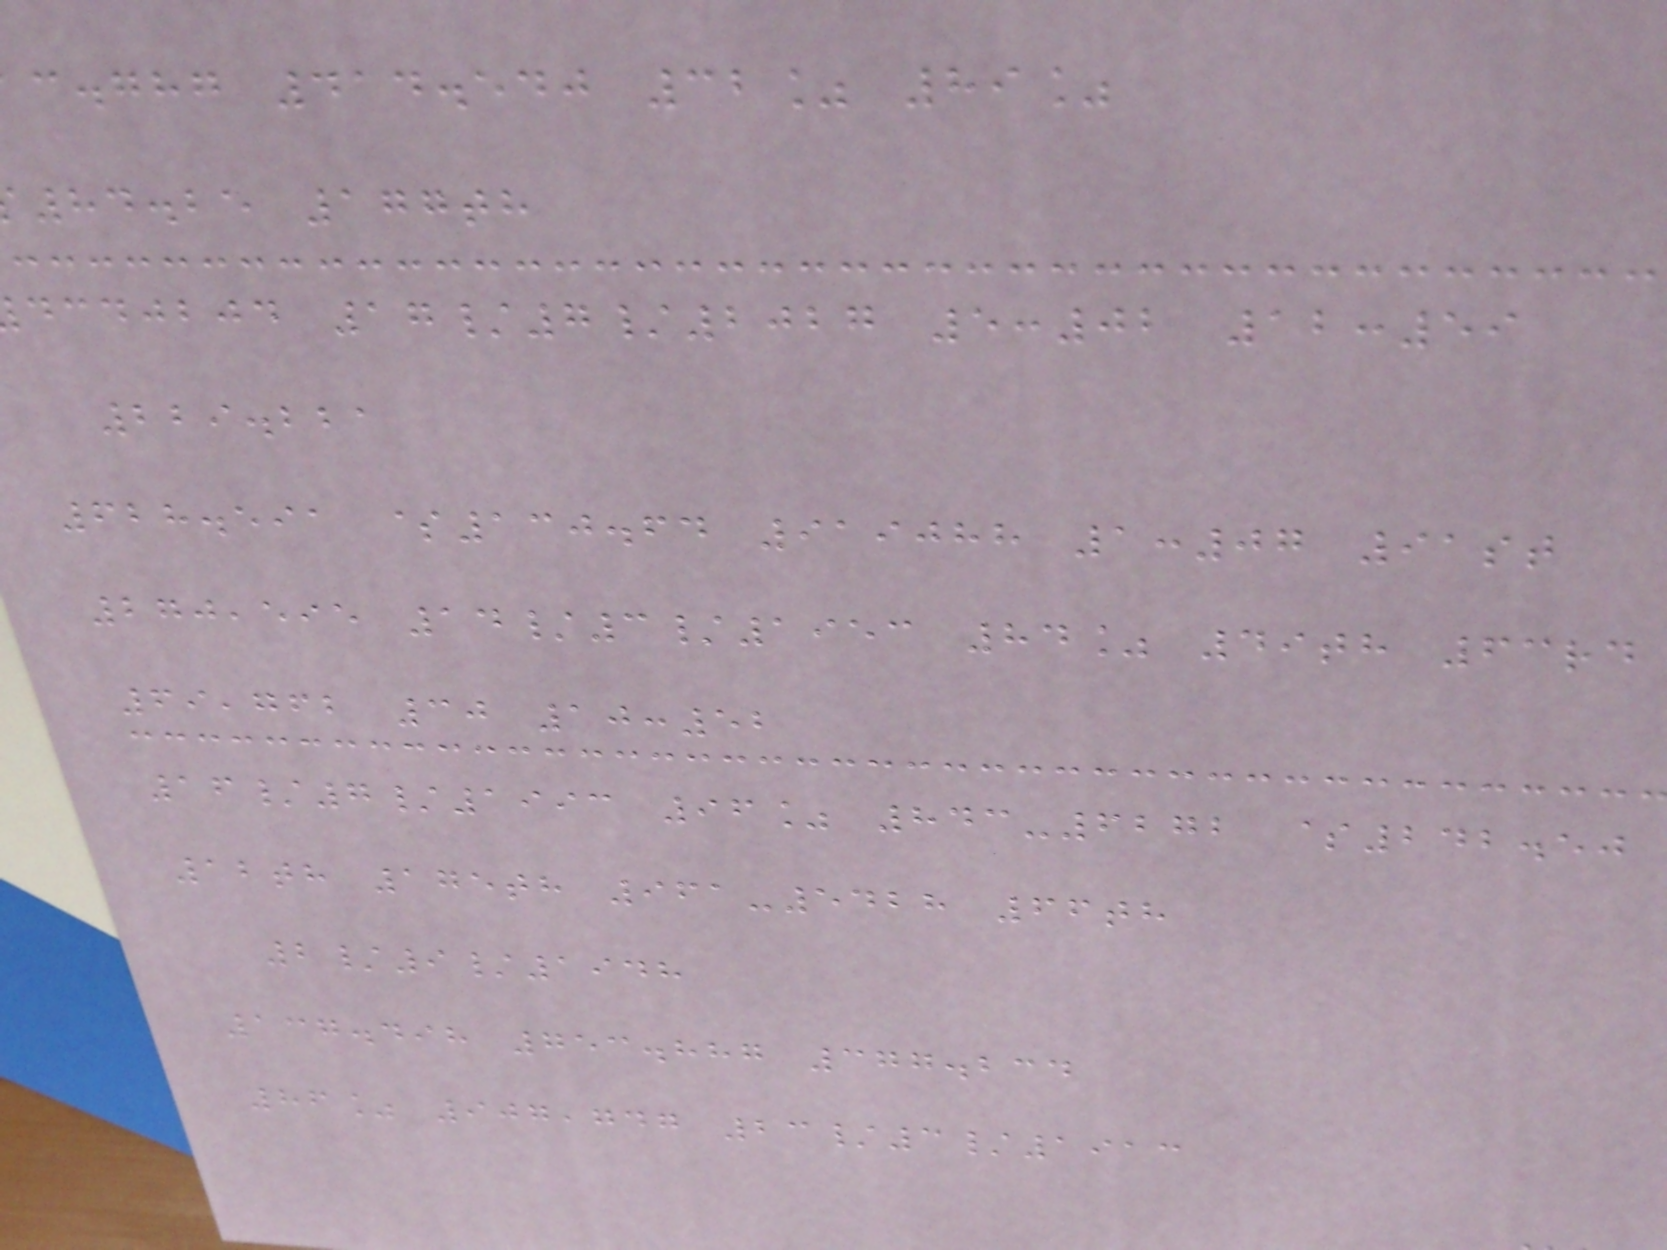c.ghg 414.540 32% 89%
84.25 177th
dcdjbjd 17/7/2027 5:02 12:59
229.221
628.591 $130.64 919088 1:07 91st
270,595 14/3/1953 84% 49th 63rd
69,762 30 10:52
16/7/1993 96% 843-6272 $242.50
12th 175th 961-5428 66th
2/9/1948
137.498 753.887 377.234
86% 907,747 23/3/1913
